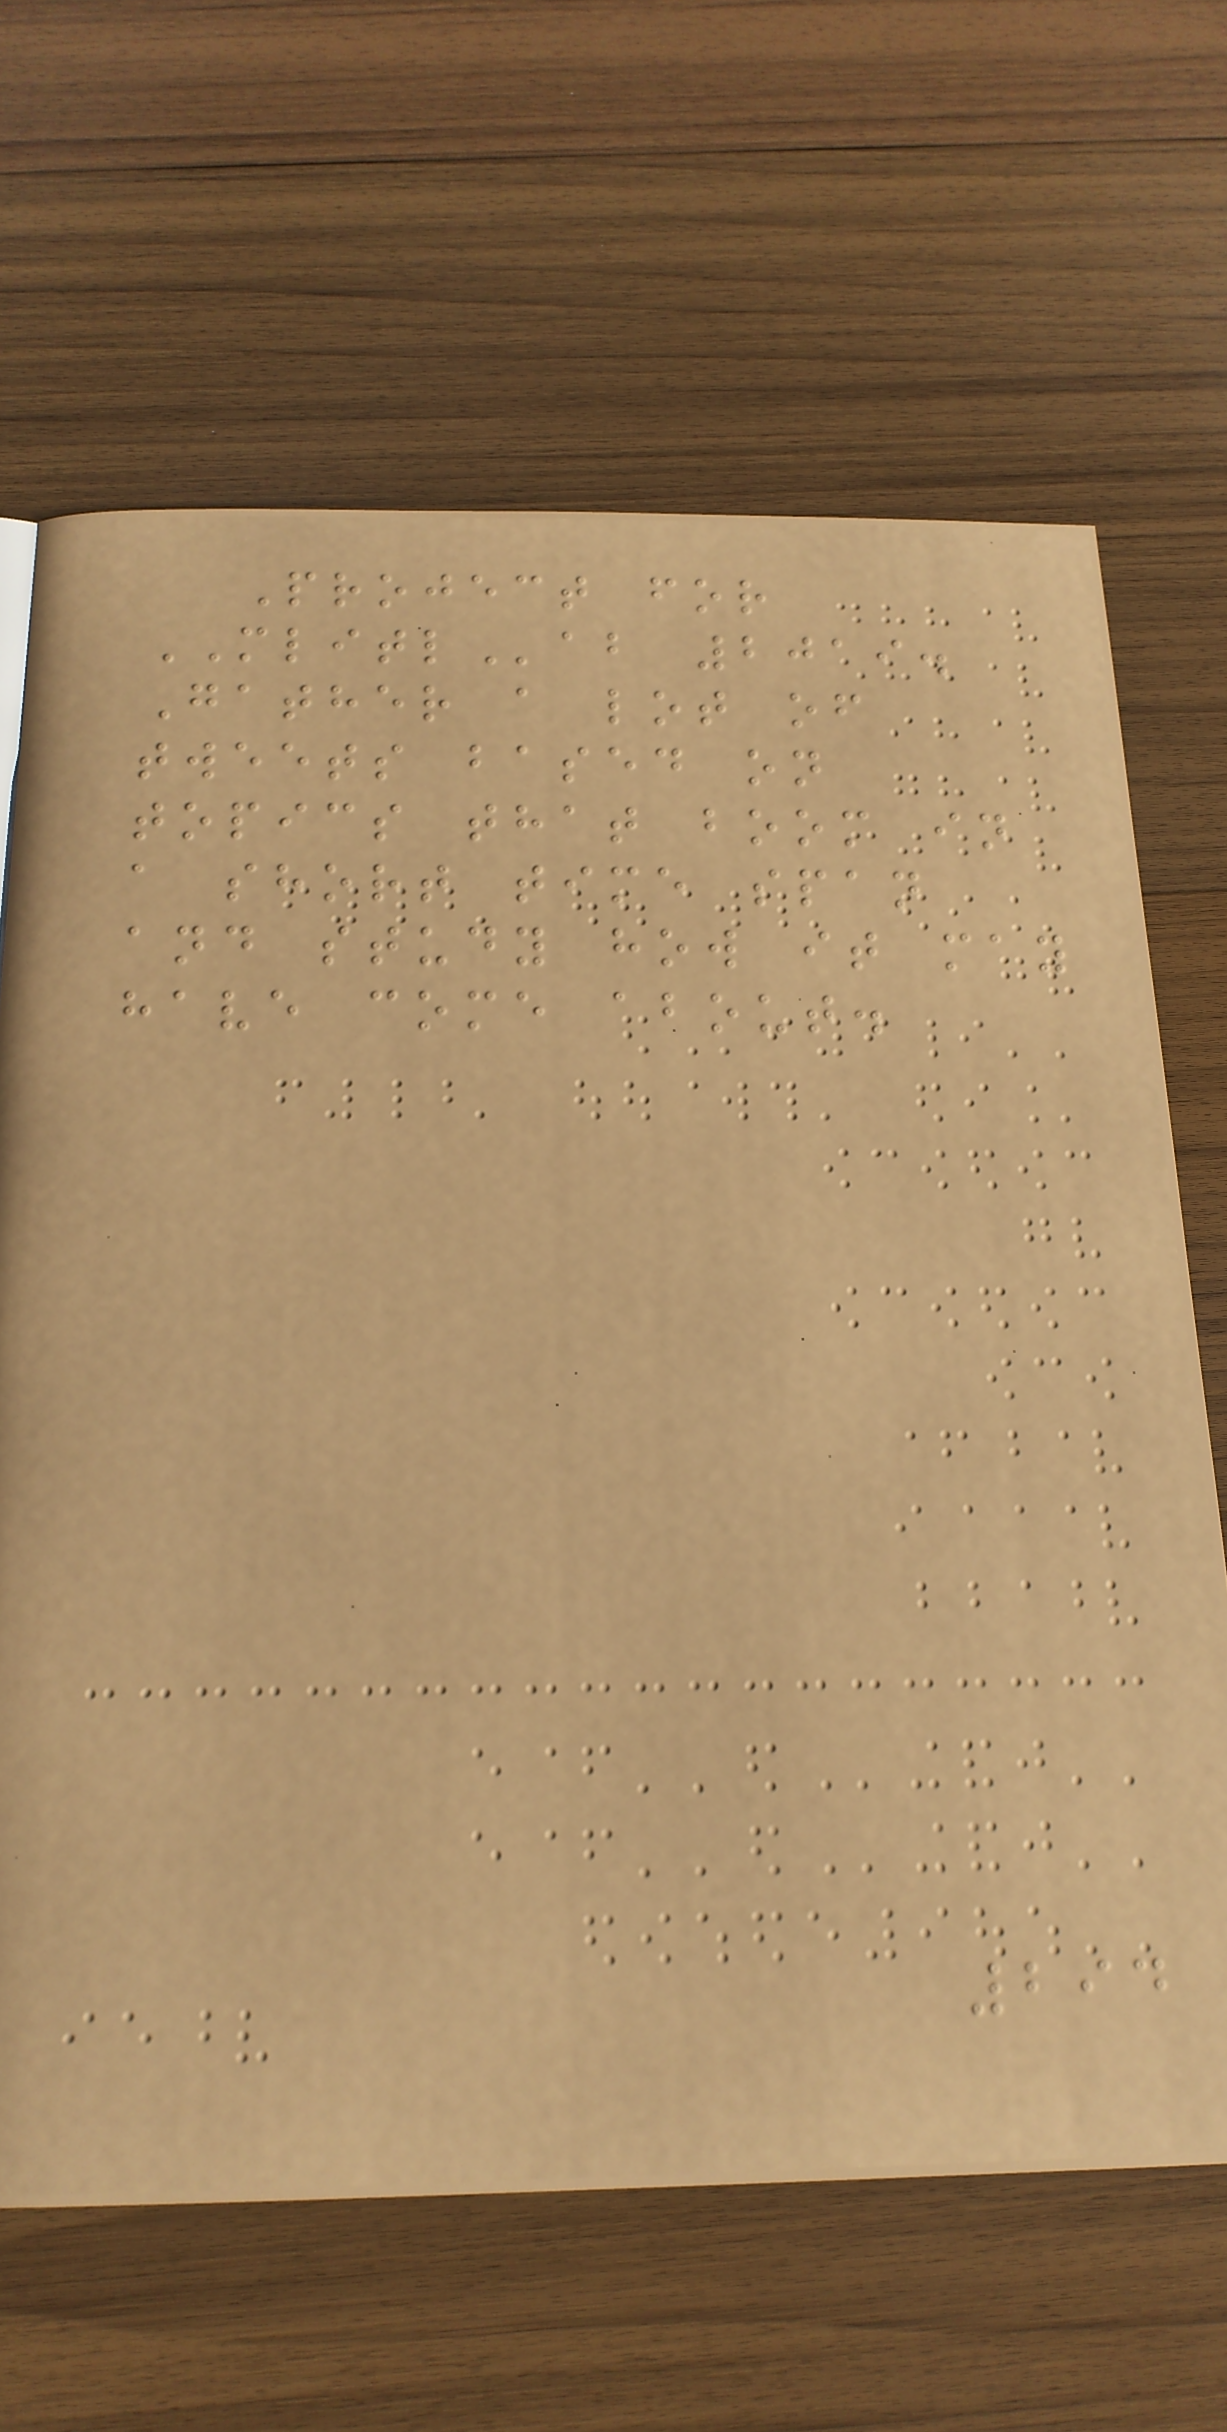Project for
MLITLab 2019.
Gather a lot of
tweets based on
topics that boom in
a short time span
and study how it may
have come about.
294
